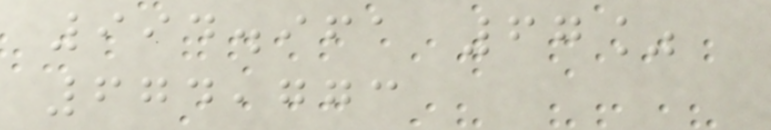994.961 67%
674,773
